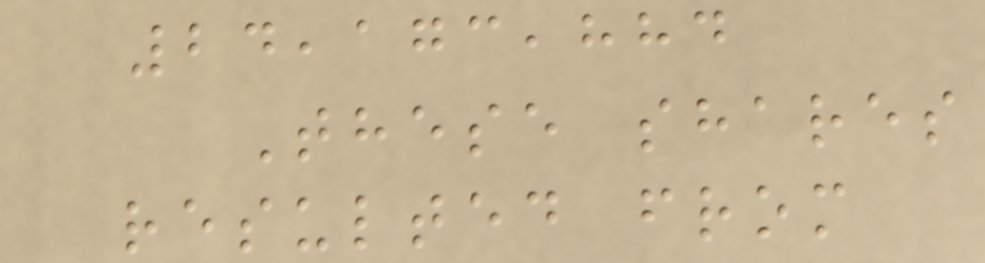24,173,884
These shares
resulted from
